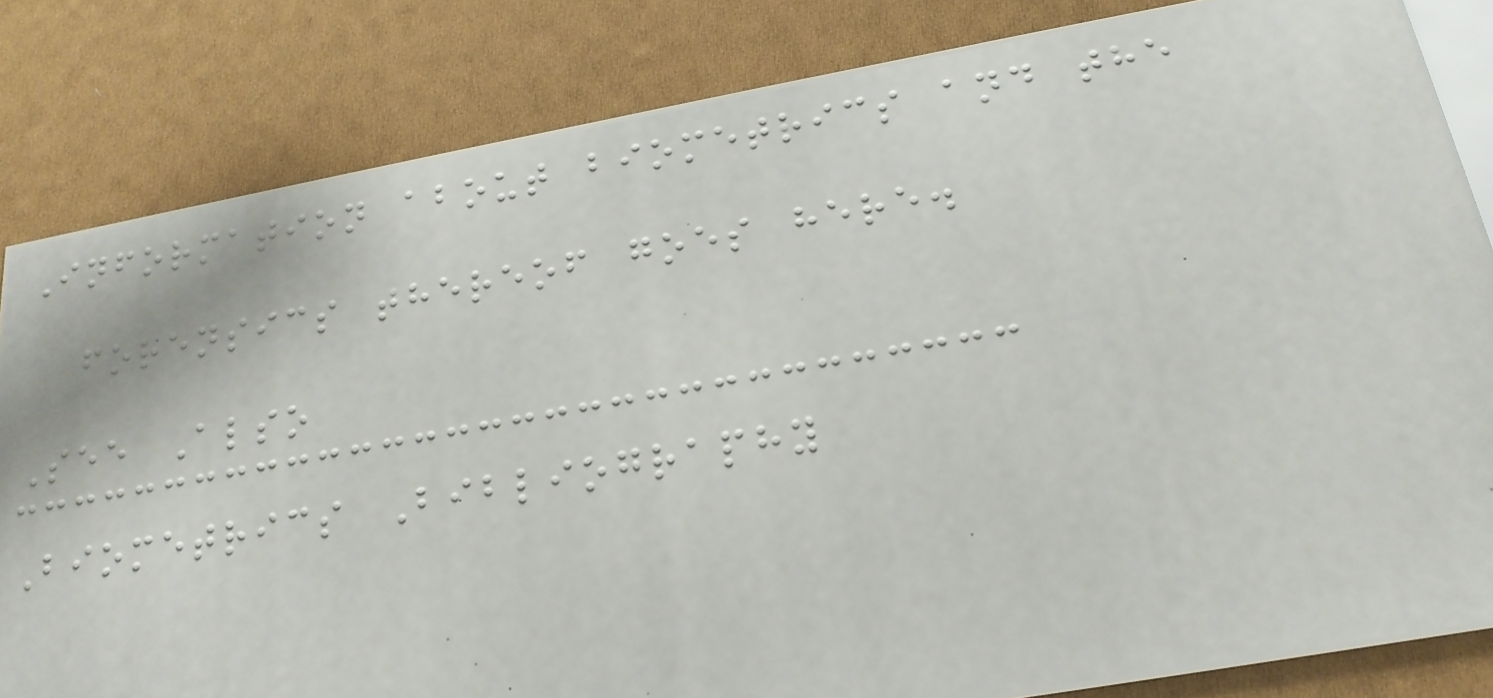Information about biometrics and the
forensics thereof goes here.
See Also
Biometrics Bibliography
